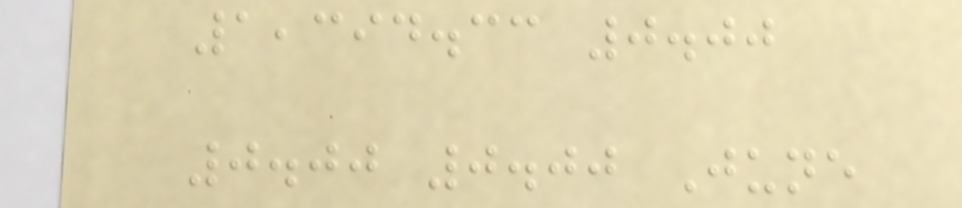1,394.33 0.00
0.00 0.00 June
